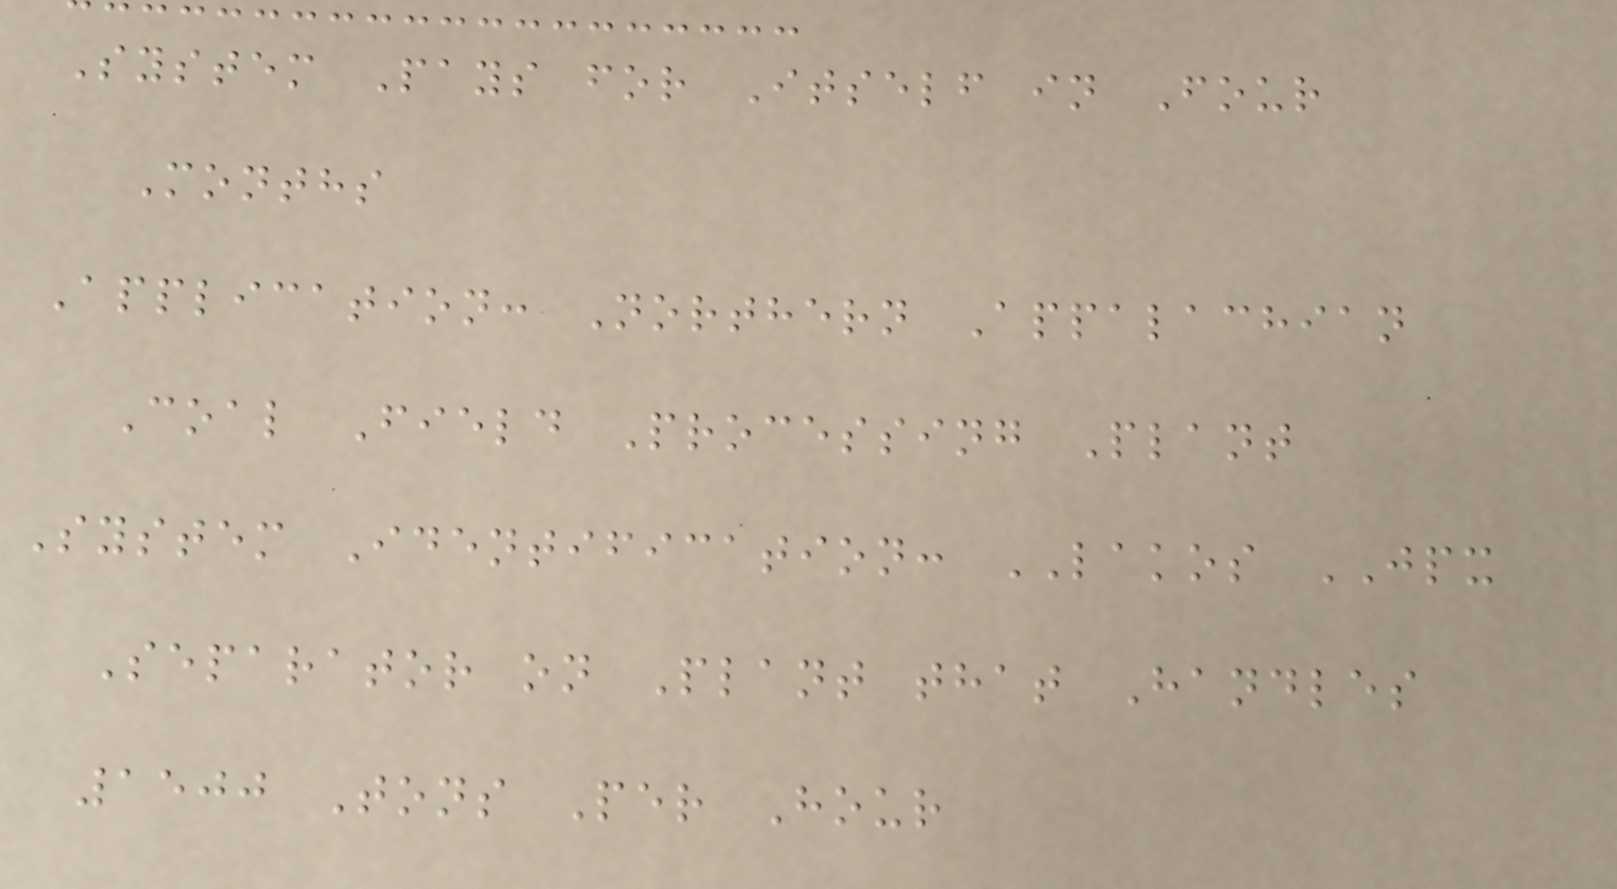System Pays for Itself in Four
Months
Application: Northern Appalachian
Coal Field Processing Plant
System Identification: LAKOS JPX
Separator on Plant that Handles
1500 Tons Per Hour
